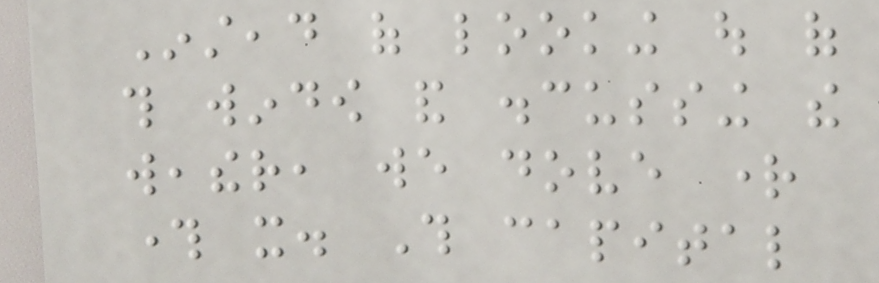Instead of looking out of
this window and discussing the
weather, we dove right
through it. This capital
